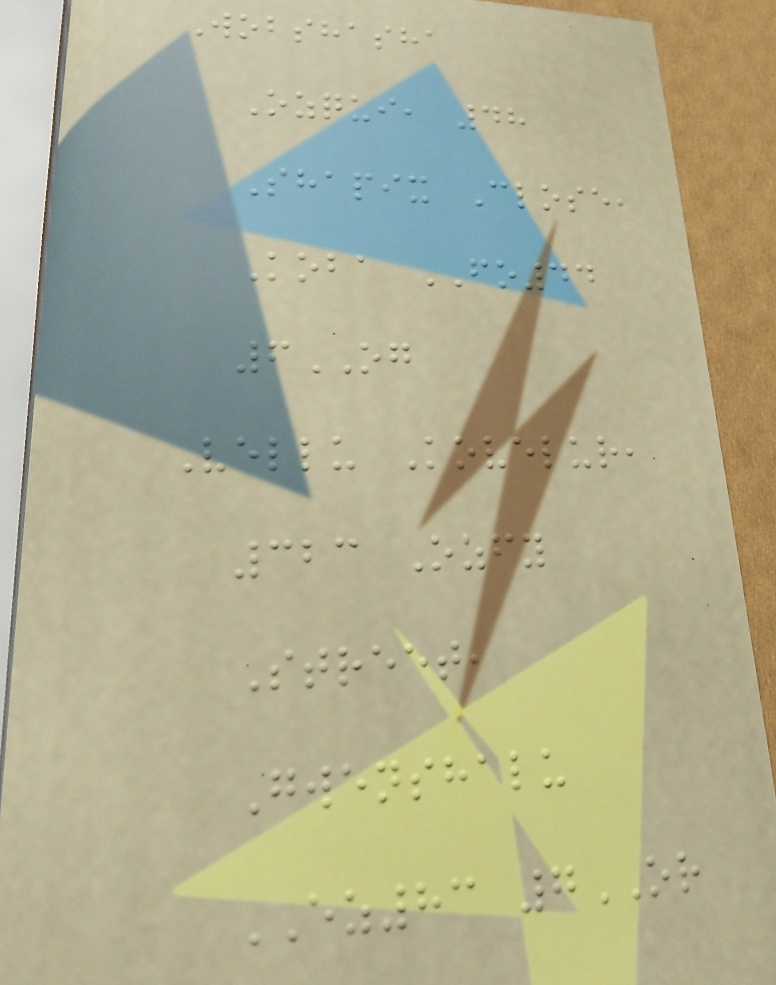Wobshasha
Ozqui, 48
Shapix Close,
Koba FO44
6OG
Vellu Kovelur,
323 Ozfy
Street,
Gwenshalu
EZ83 7OR
